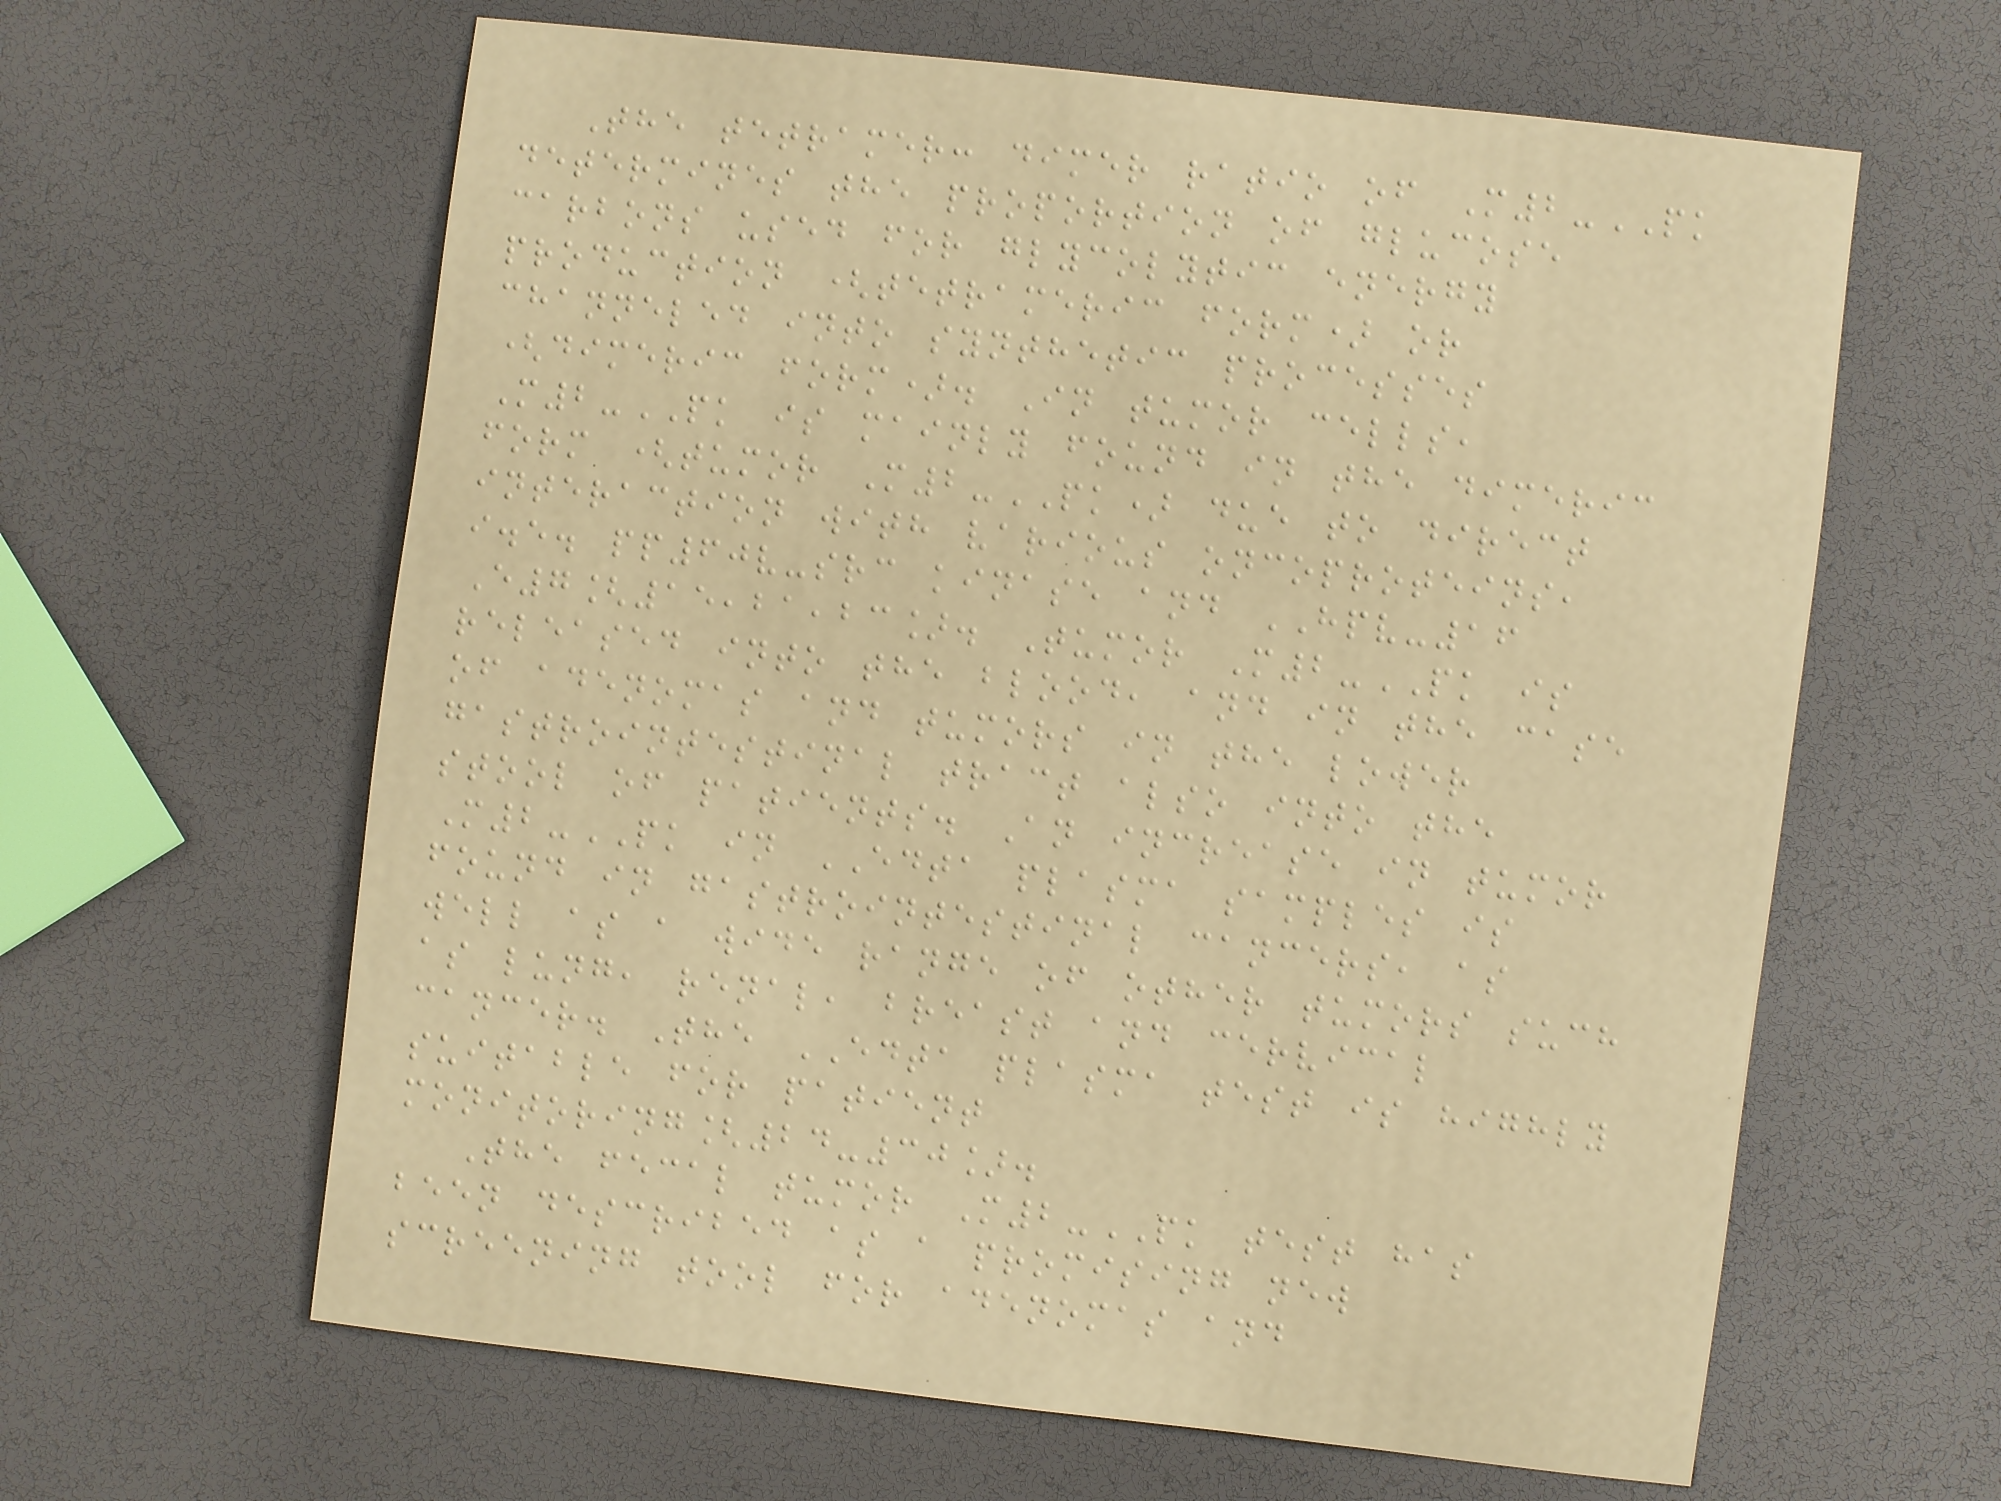The tetramer: dimer ratio of M2-PK
determines the proportion of glucose
carbons used for glycolytic energy
production (tetrameric form) or
channeled into synthetic processes
(dimeric form). In tumor cells,
M2-PK is mainly found in the dimeric
form (tumor M2-PK) due to direct
interaction with various oncoproteins,
i.e. pp60v-src kinase and HPV-16
E7[15,21,23]. Tumor M2-PK is
released into the blood, and in the case
of adenomas and tumors in the lower
gastrointestinal tract also into the
stool of patients. An increase in tumor
M2-PK in EDTA plasma samples is
found in gastrointestinal cancers, as
well as a wide range of other tumors such
as lung, renal, breast and cervical
cancer. The EDTA plasma test is highly
suitable for patient
monitoring[24-30].
The fecal tumor M2-PK test has
been described as a promising new
screening tool for adenomas and
